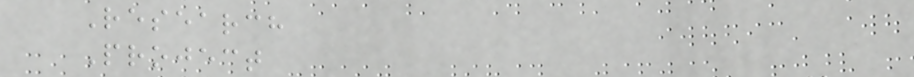Research
Project
